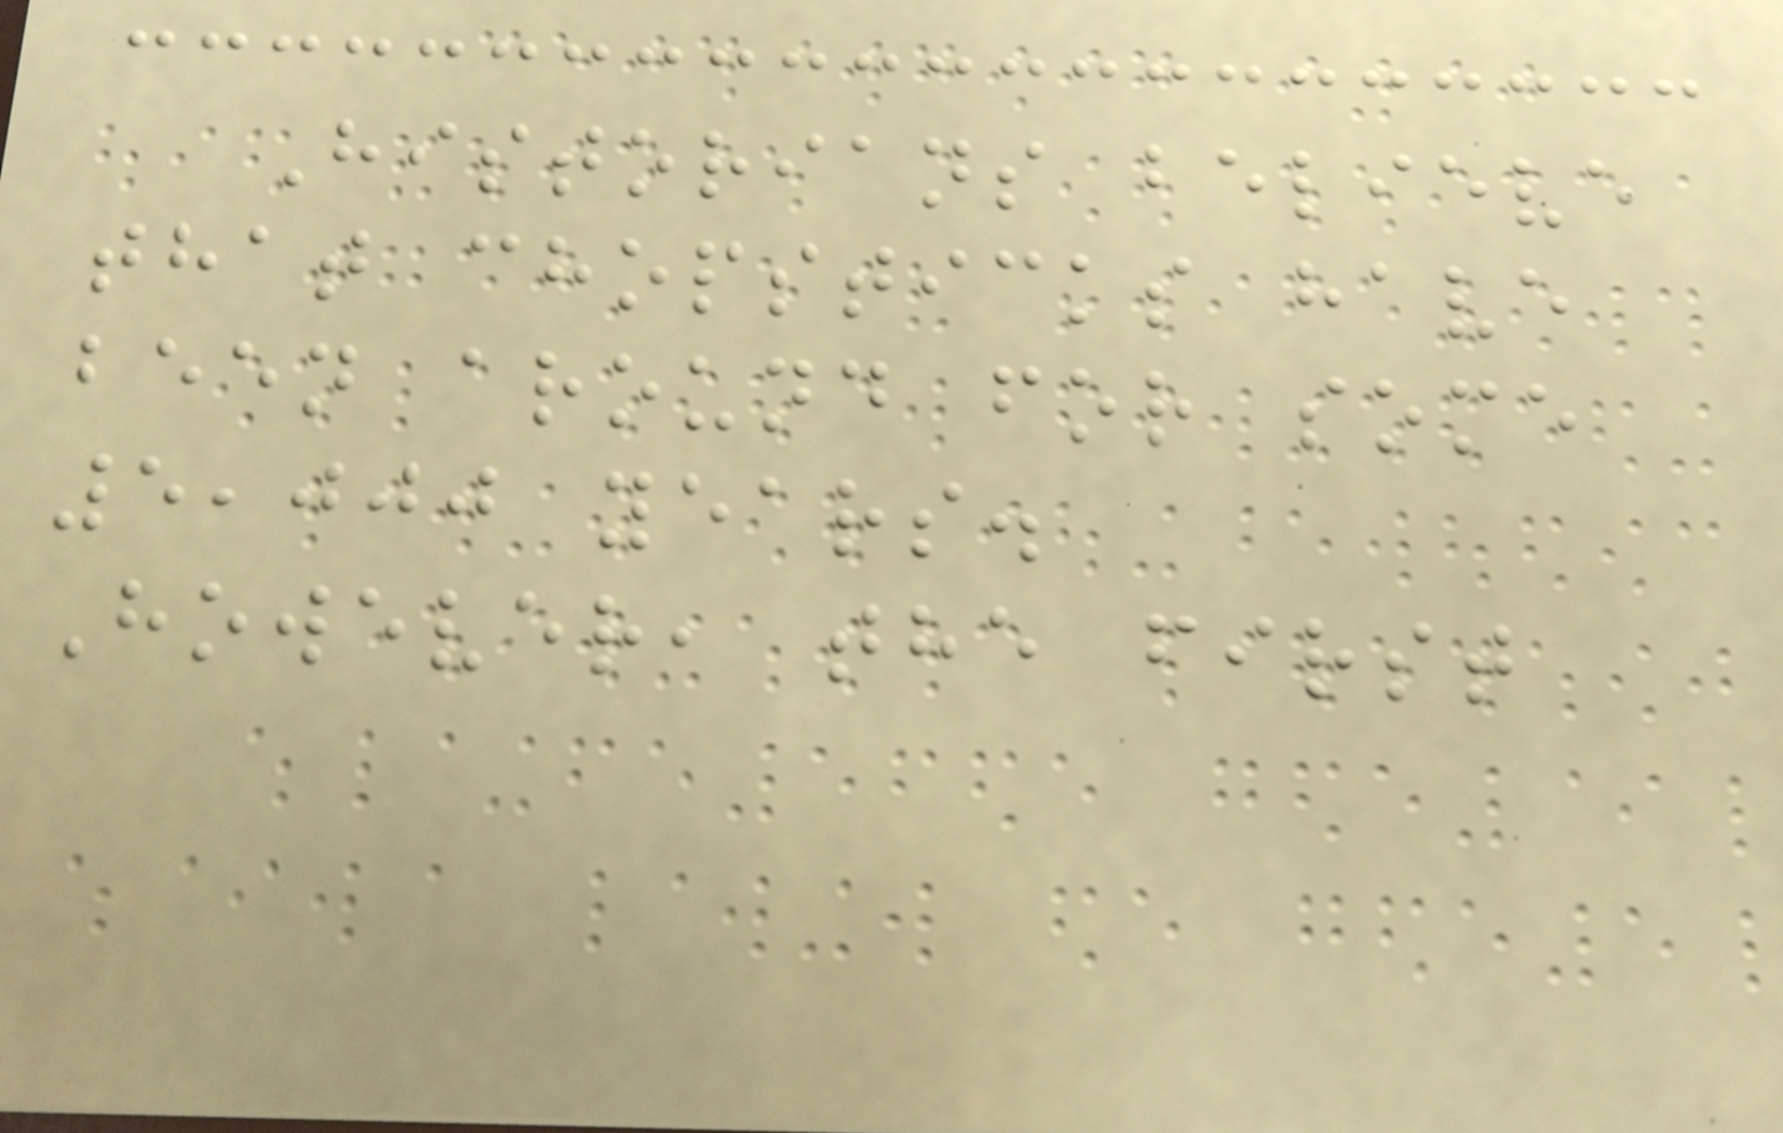Historians believe
that chopsticks have
been around for some
5,000 years.
However, the first
